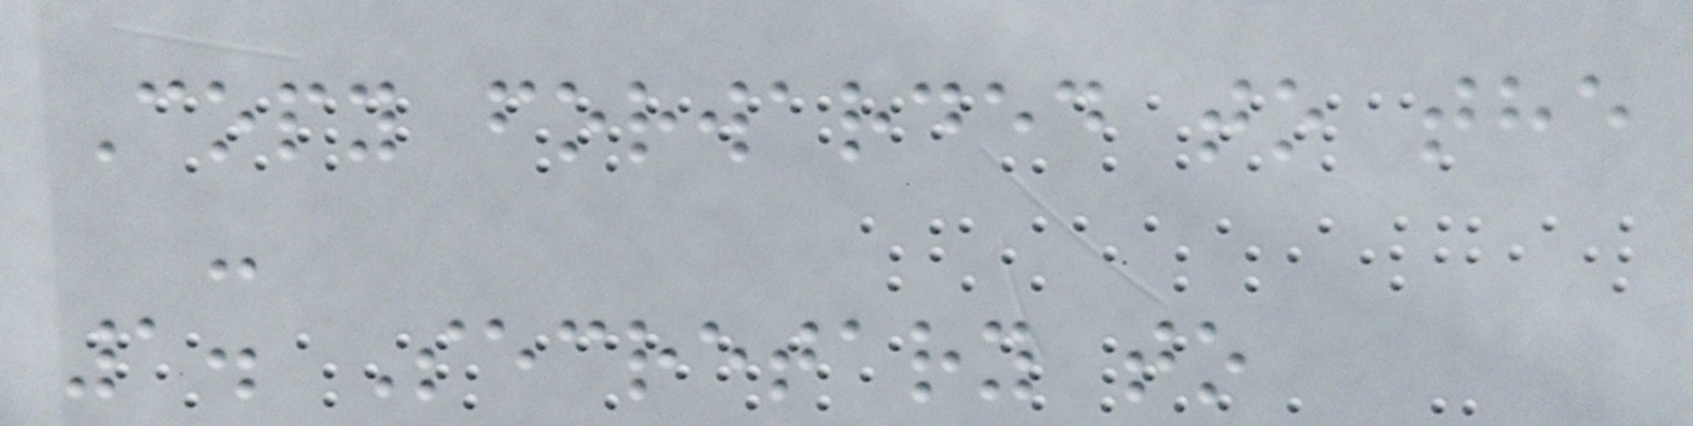Copy forwarded to the
-
1. Secretary to
